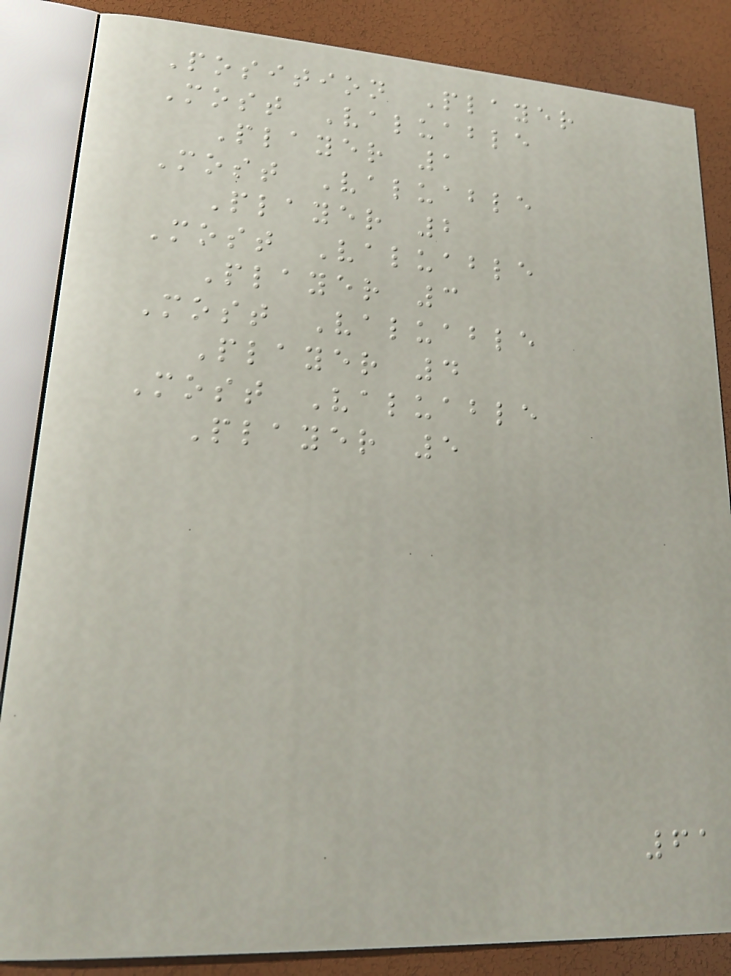Position Player
Most Valuable
Player 1
Most Valuable
Player 2
Most Valuable
Player 3
Most Valuable
Player 4
Most Valuable
Player 5
61
